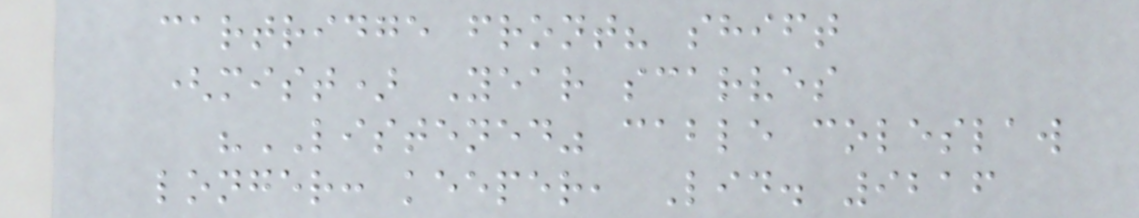cartridge front? shift
(mist) Year scarves
"LISTENED" cable coleslaw
longer: keeper, Lid. 9216
